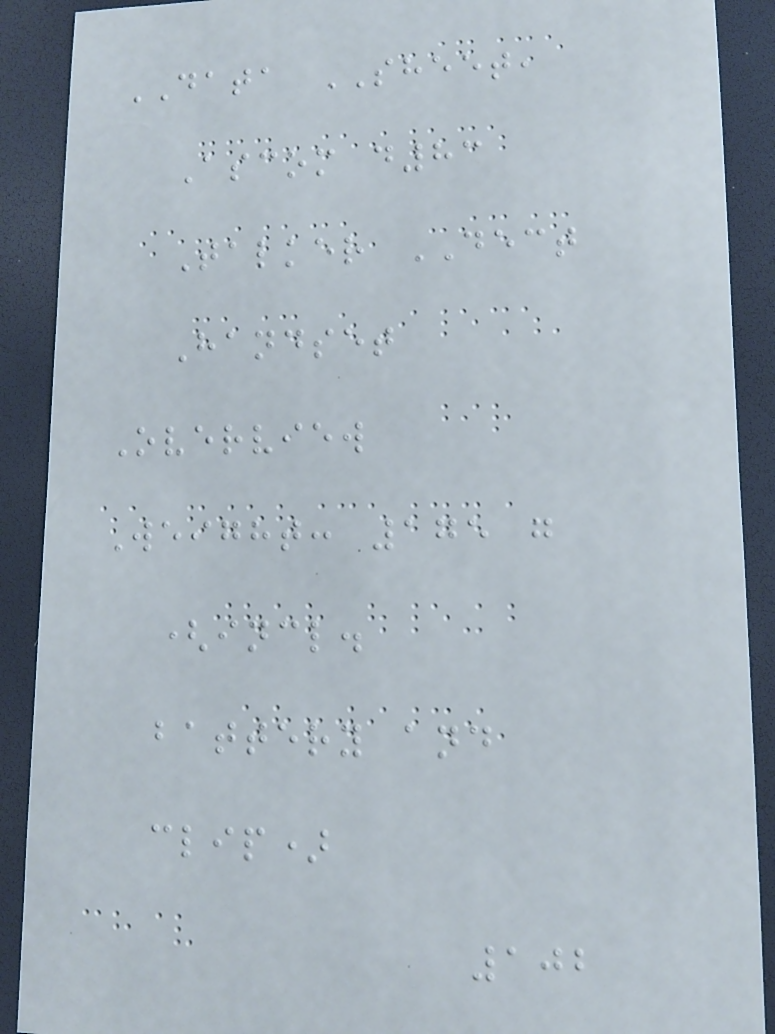DATA SHEET,
Ascom d83
Talker DECT
Handset
Overview
Weight: 175 g
(incl.
battery and
clip)
102
